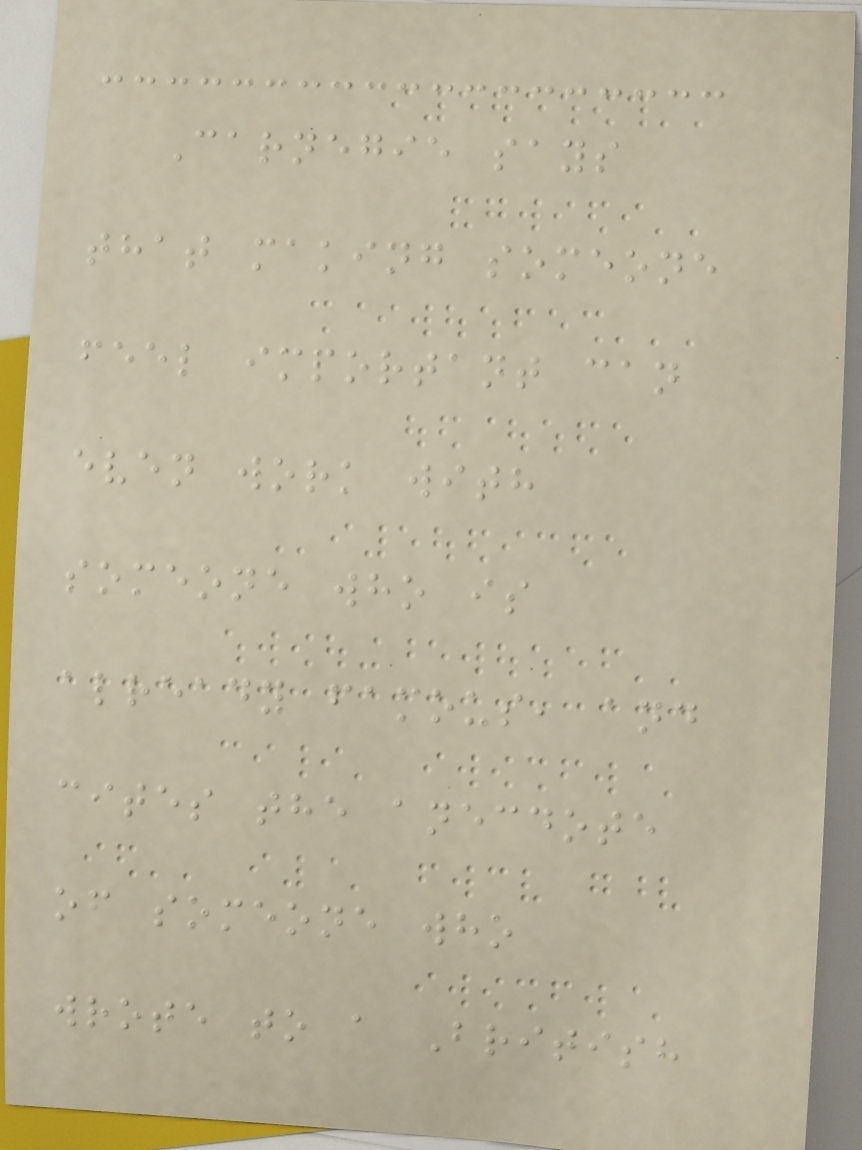Carnegie says
that making someone
feel important can
even work with
someone who is
already famous, and
cites the anecdote
of someone who
wrote to a British
